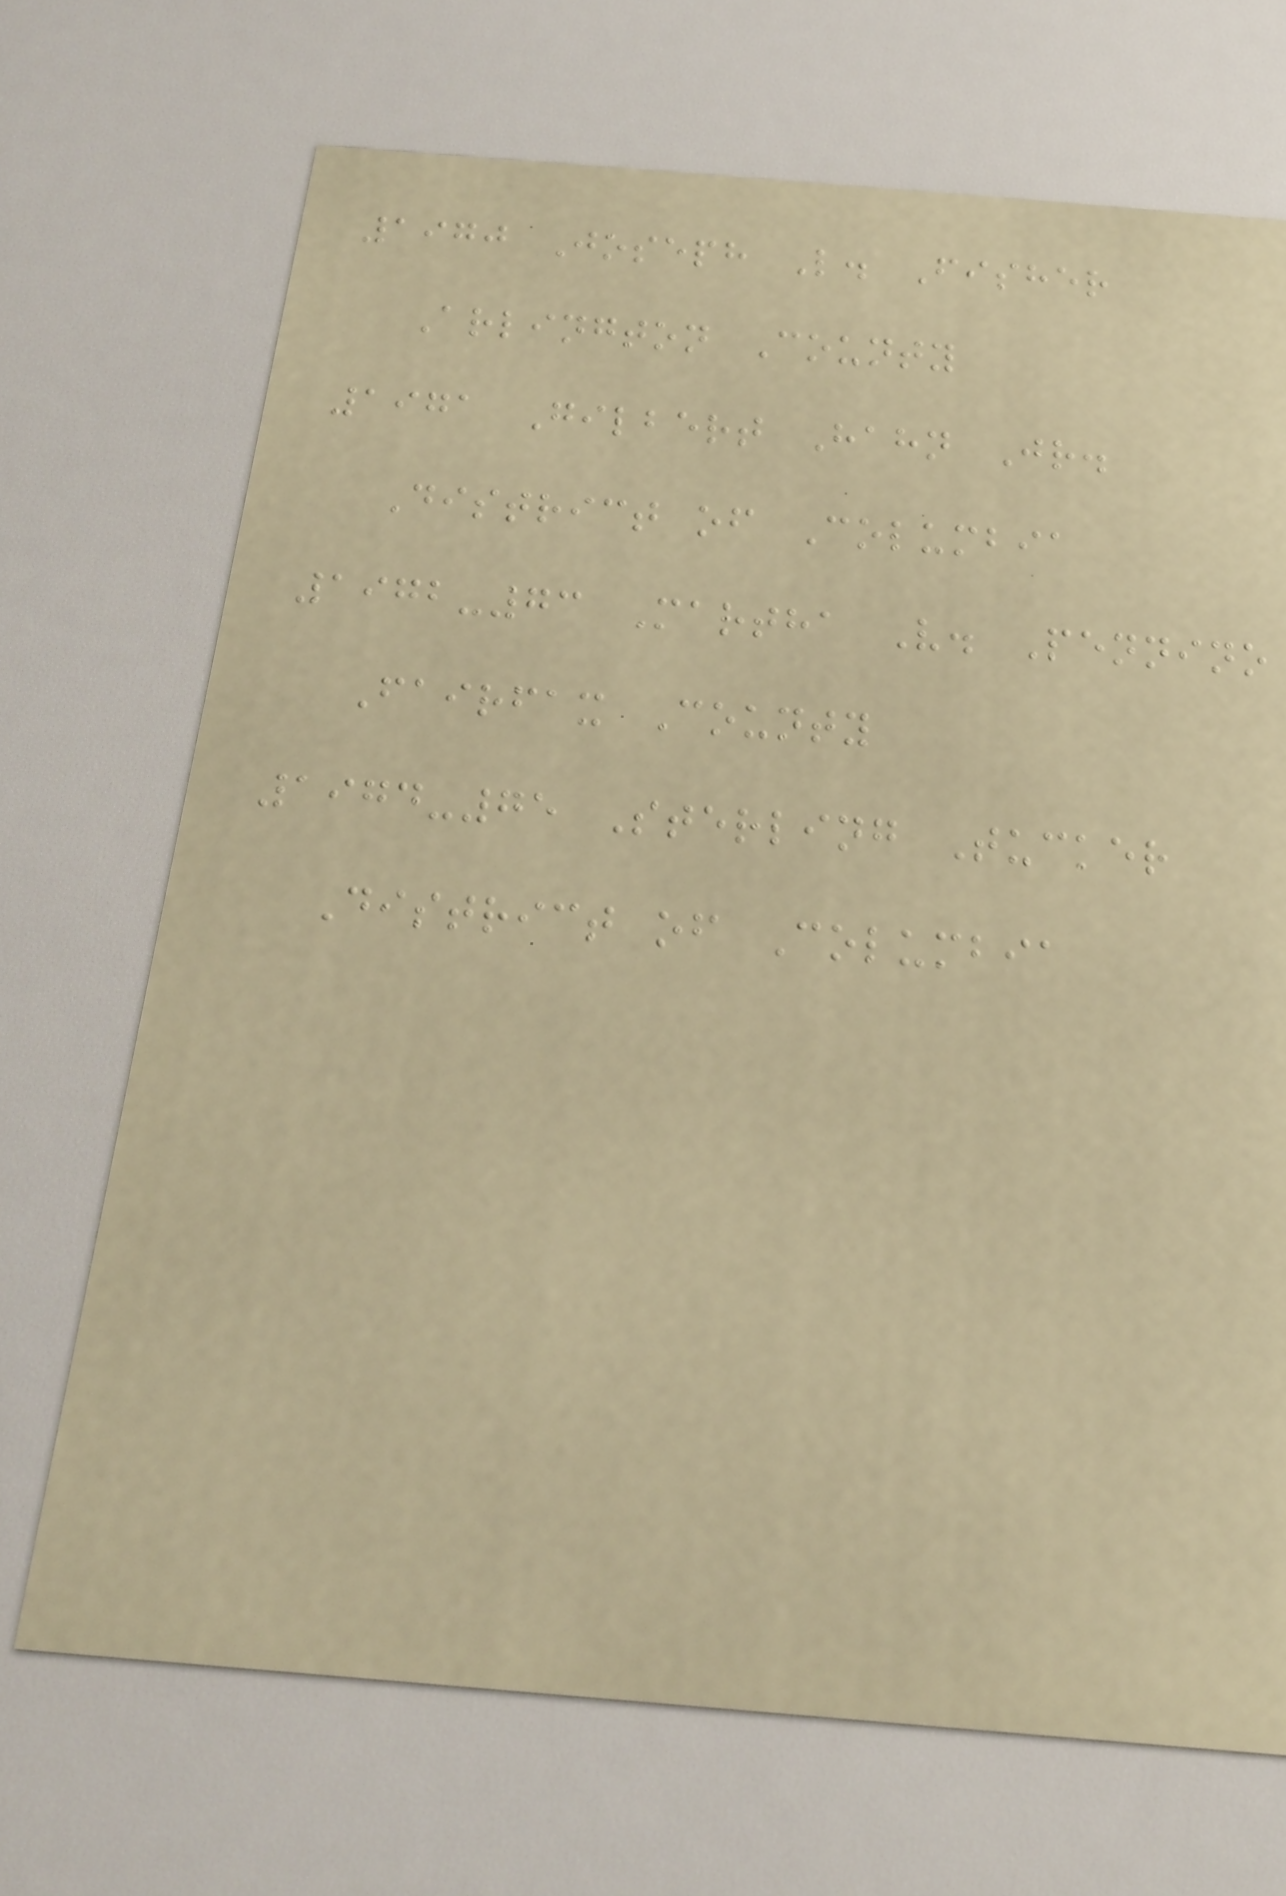1970 Joseph L. Fisher
Arlington County
1971 Gilbert Hahn Jr.
District of Columbia
1972-73 Martha V. Pennino
Fairfax County
1974-75 Sterling Tucker
District of Columbia
